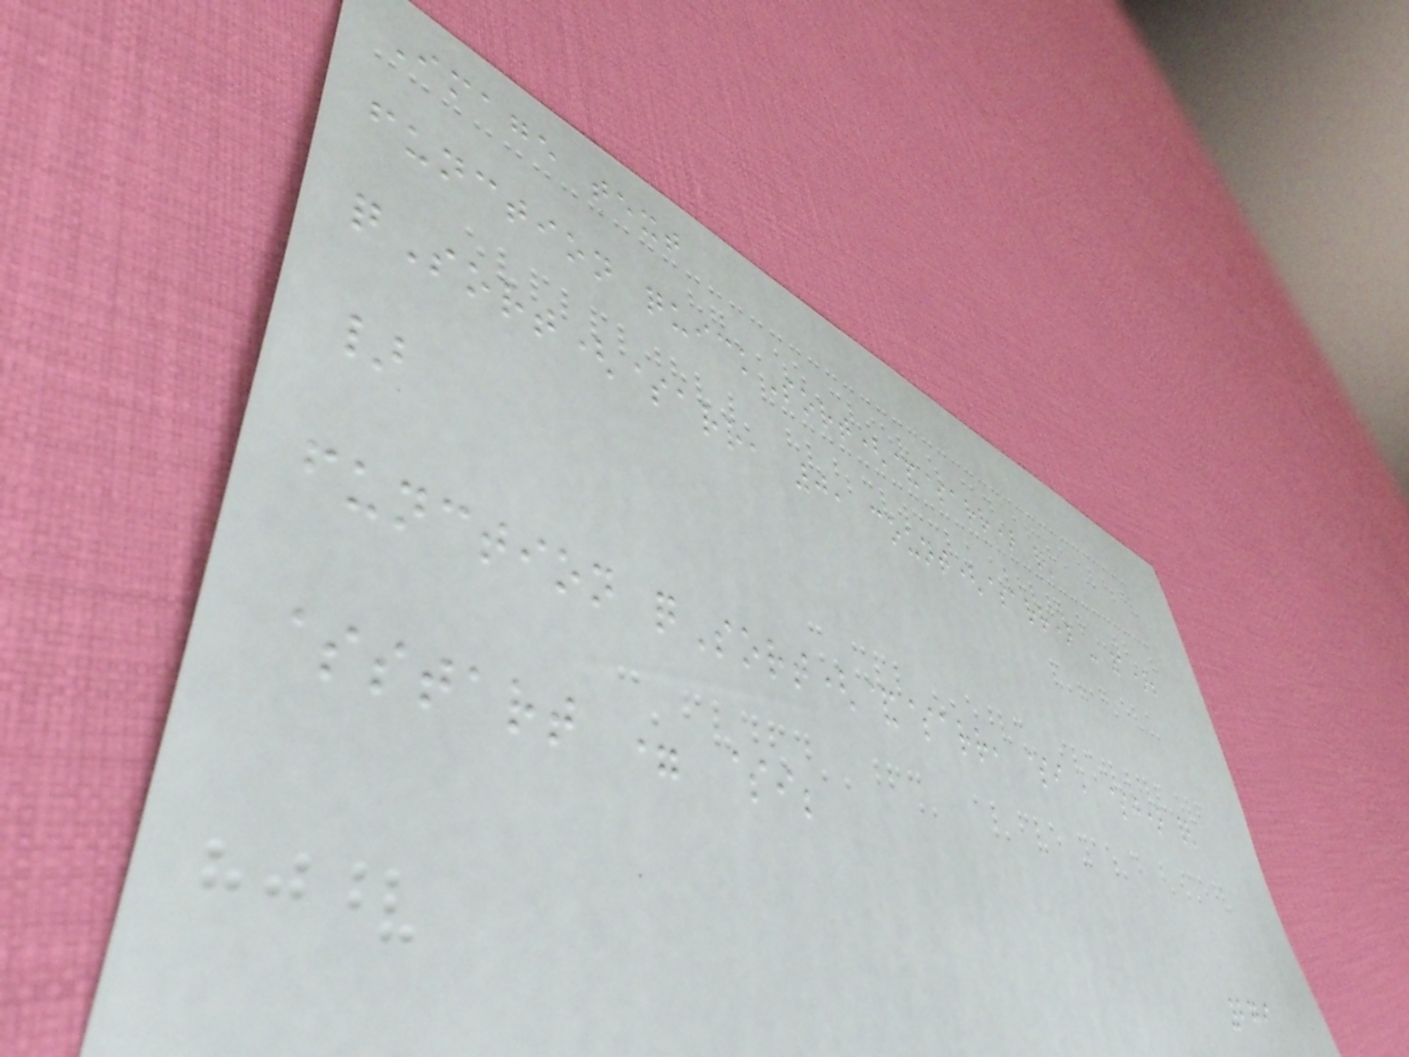Image text
function quickSort(&$arr) {
qSort($arr, 0, count($arr) - 1);
}
function qSort(&$arr, $i , $j) {
$start = $i;
279
